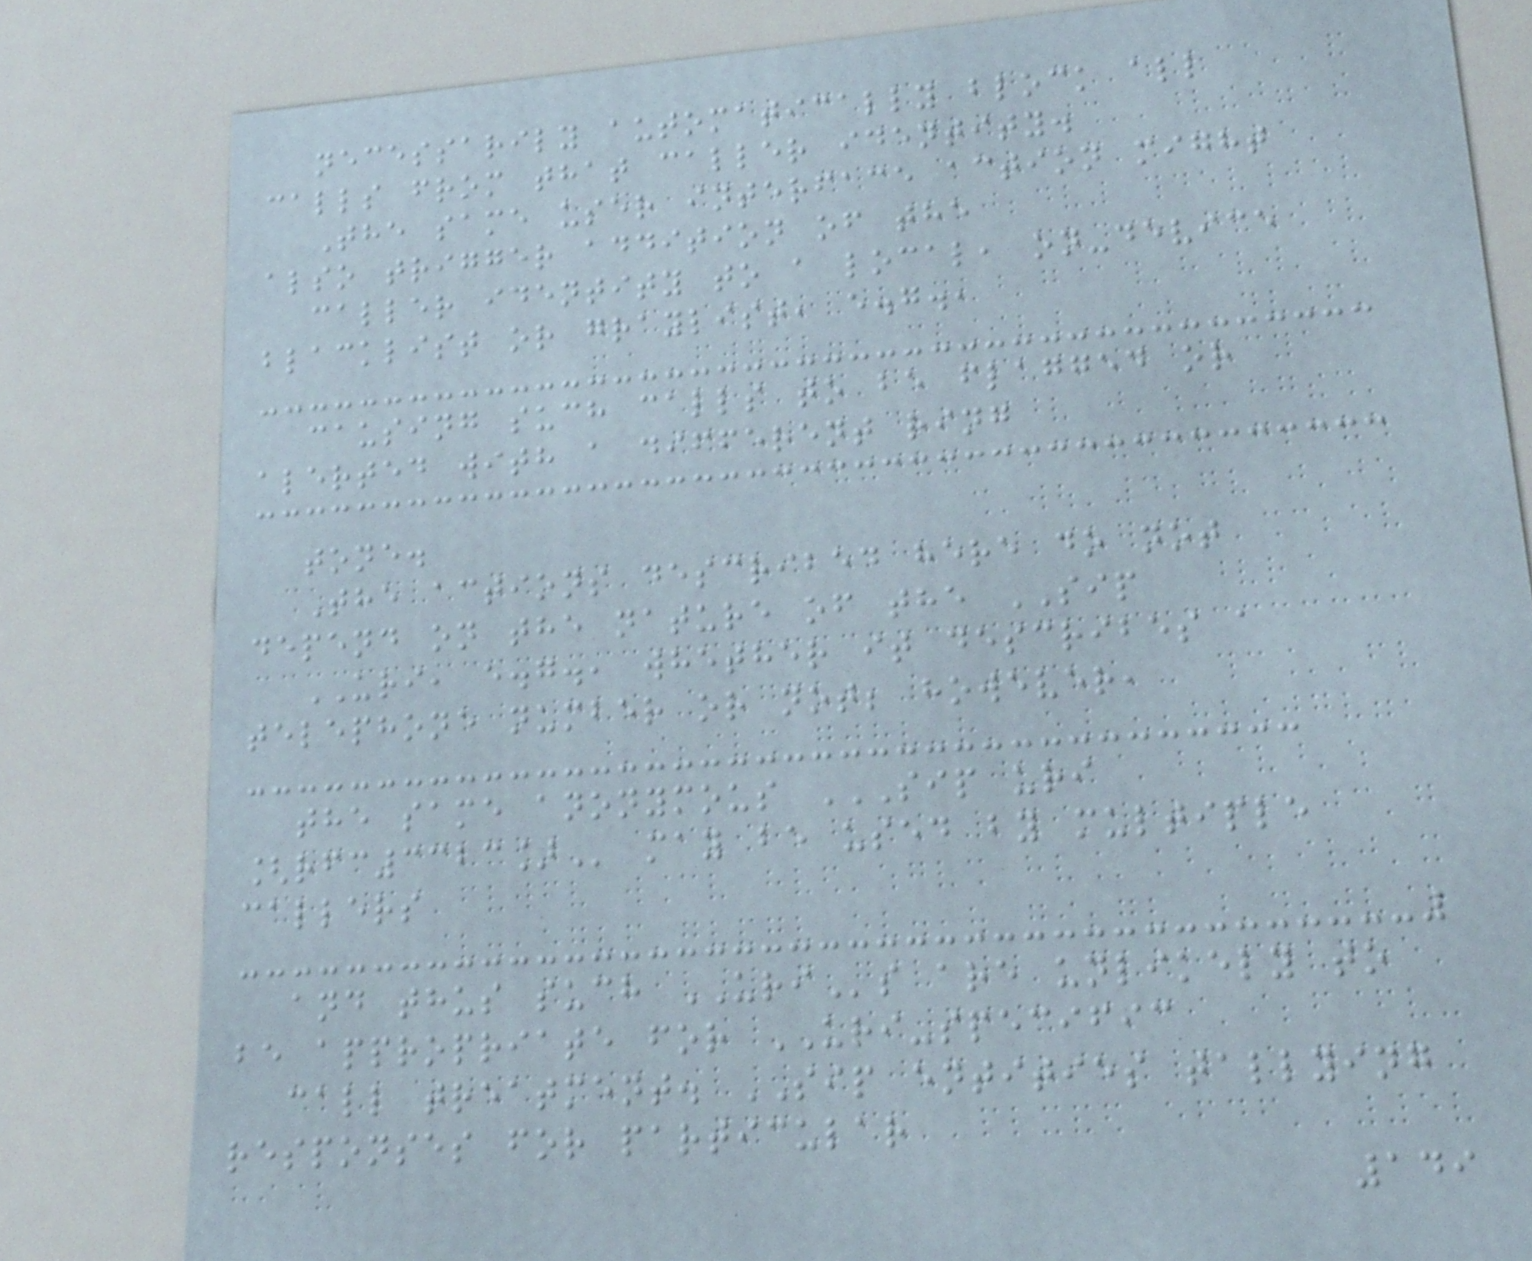necessarily automatically block all
calls from that caller identity.
The same user interface action might
also trigger addition of the
caller identity to a local, on-device
blacklist or graylist, e.g.,
causing such calls to be flagged or
alerted with a different ring
tone.
The actions described here do not
depend on the nature of the SIP
URI, e.g., whether it describes a
telephone number or not; however,
the same anonymous SIP URI
[RFC3323] may be used by multiple
callers
and thus such URIs are unlikely to
be appropriate for URI-specific
call treatment. SIP entities tallying
responses for particular
149
